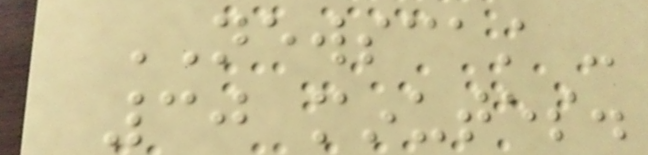NEWSCAST -
30 minutes.
